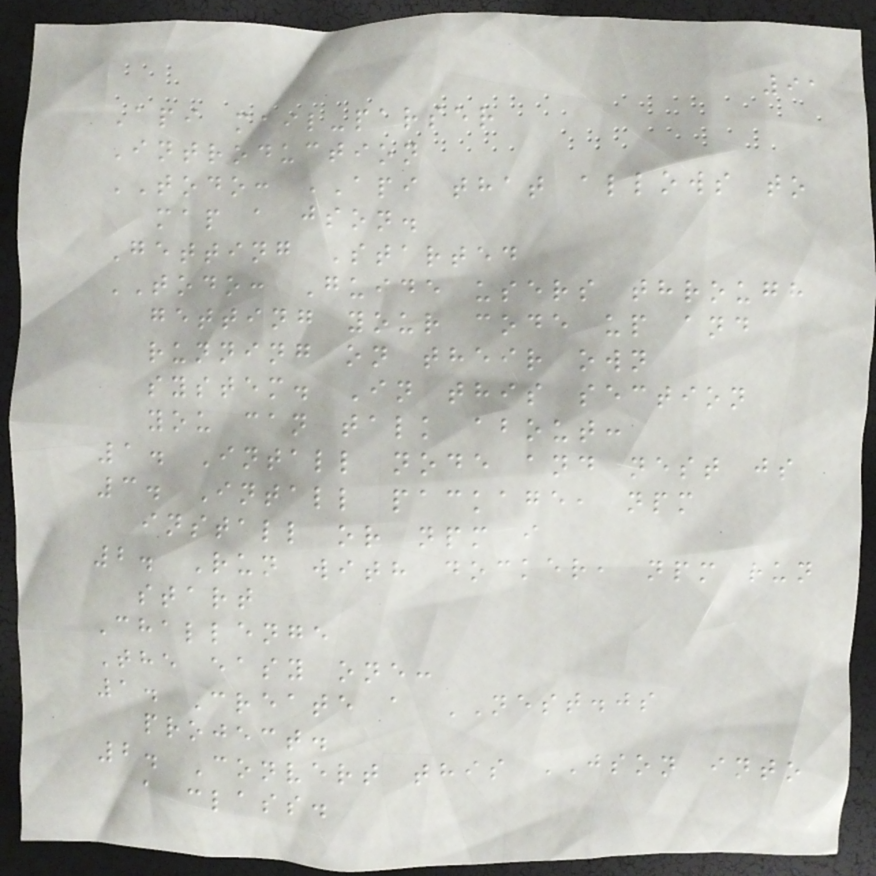91
Api mail-parser
Introduction
TODO: API that allows to
map a json.
Getting Started
TODO: Guide users through
getting your code up and
running on their own
system. In this section
you can talk about:
1. Intall node and nest js
3. Intall package, npm
install or npm i
2. Run with docker, npm run
start
Challenge
The easy one:
1. Create a NEST.js
project.
2. Convert this JSON into
a class.
